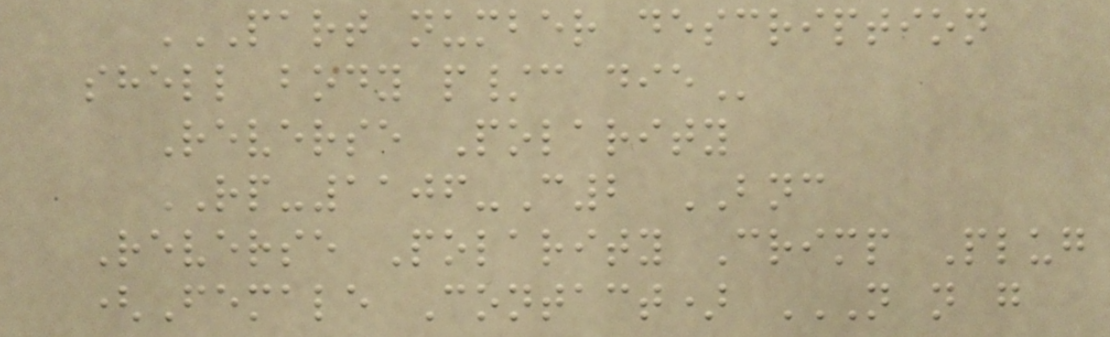PART NUMBER DESCRIPTION
SHELL BODY P/C DIE
Reverse Polarity
RP-1106-C2 BNC
Reverse Polarity Crimp Plug
(Female Contact) N N G
